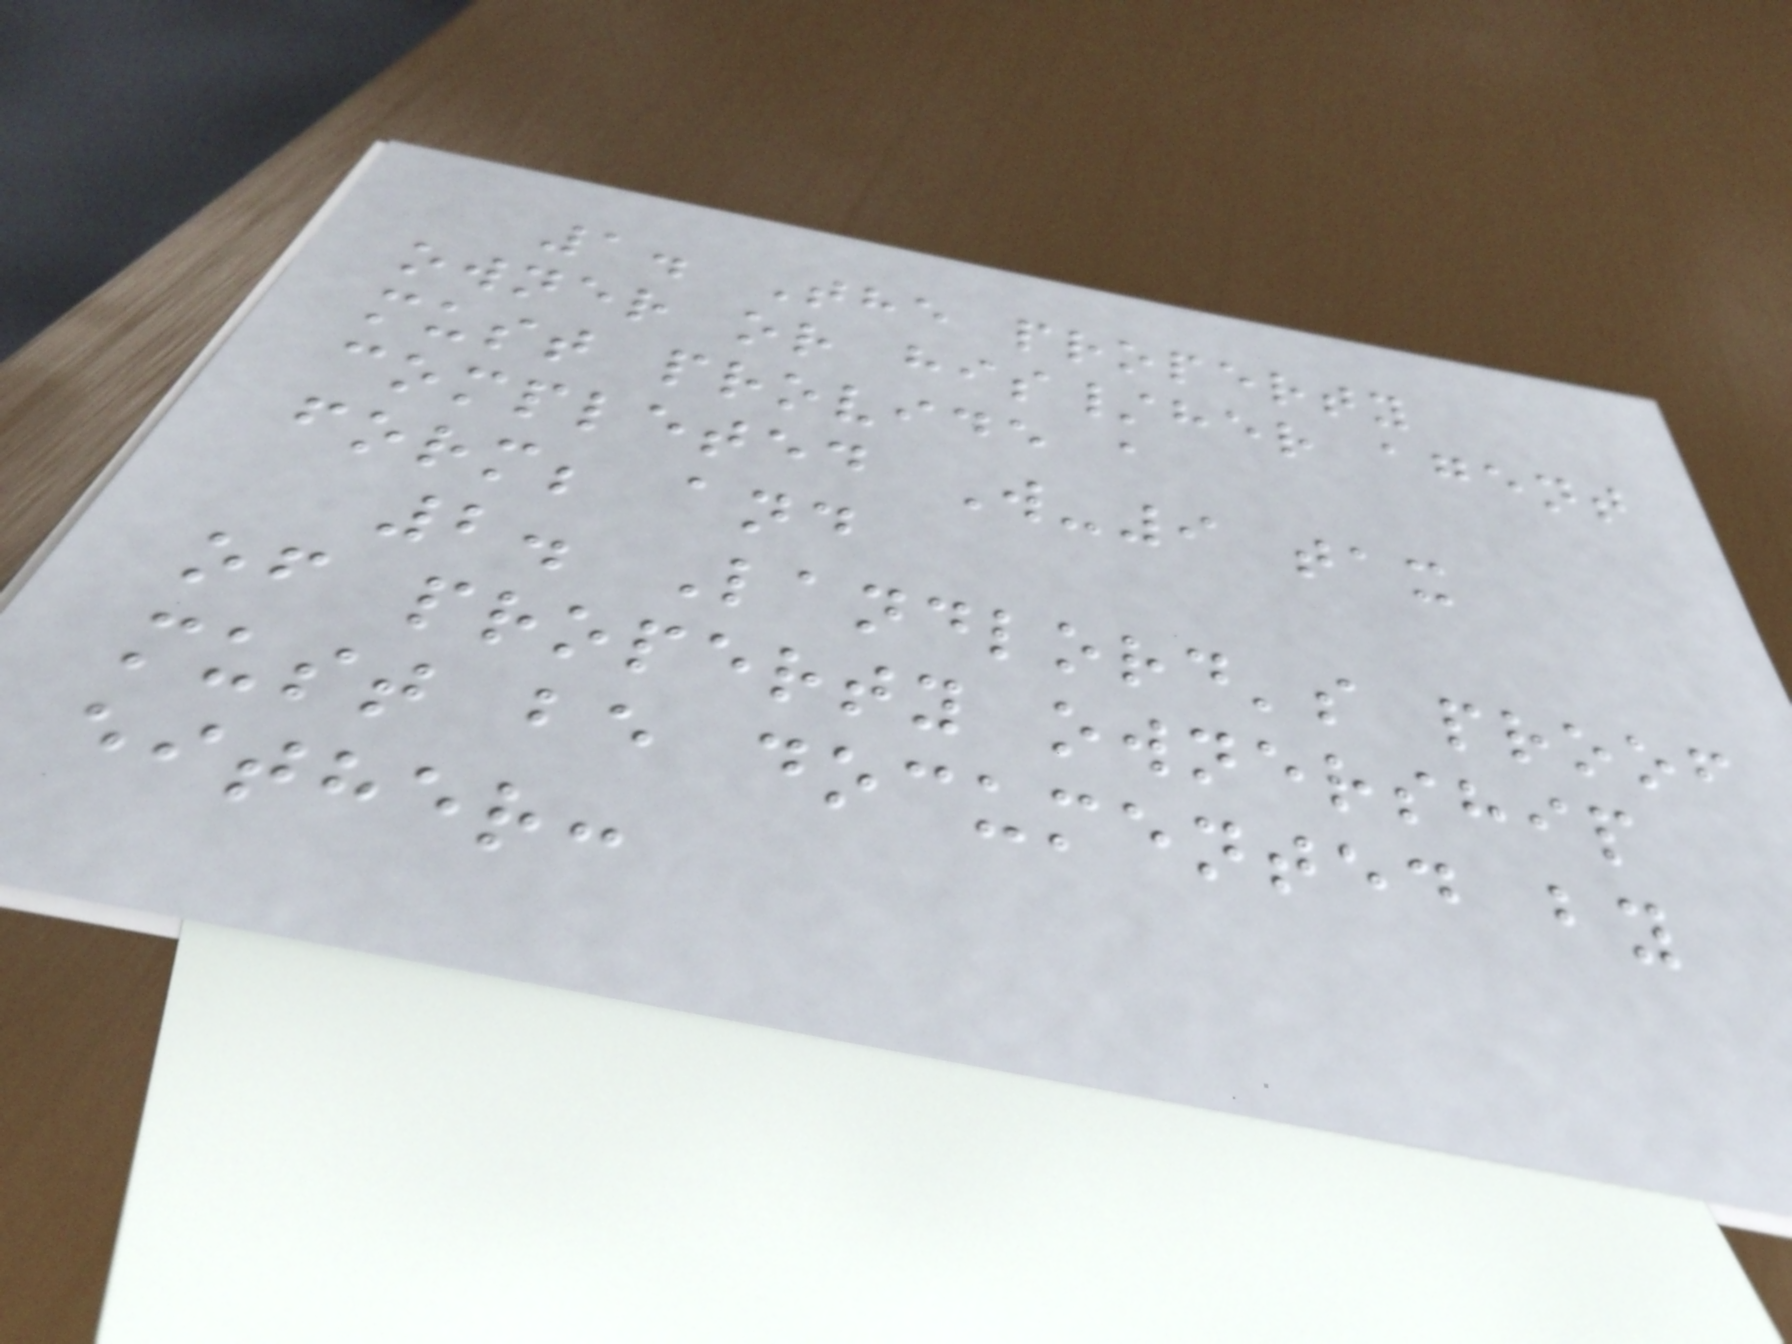1. The property
owner or his/her agent
must provide a
completed W-9 tax
form; and
2. Landlord's proof
of property ownership
must be documented by
either:
